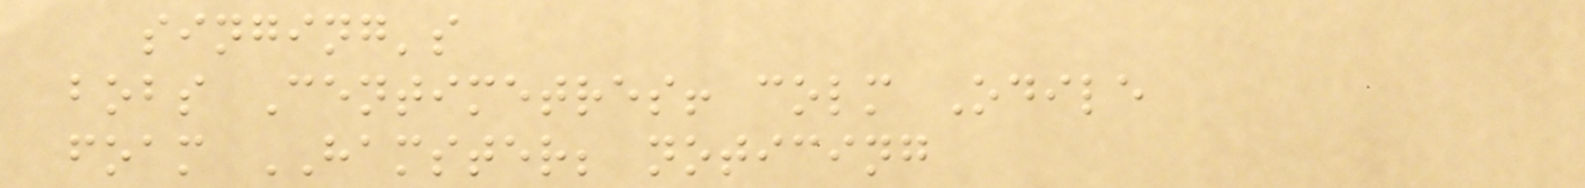singing's
bobs Centimetres! colm Odile
foam HAMSTER; noticing
